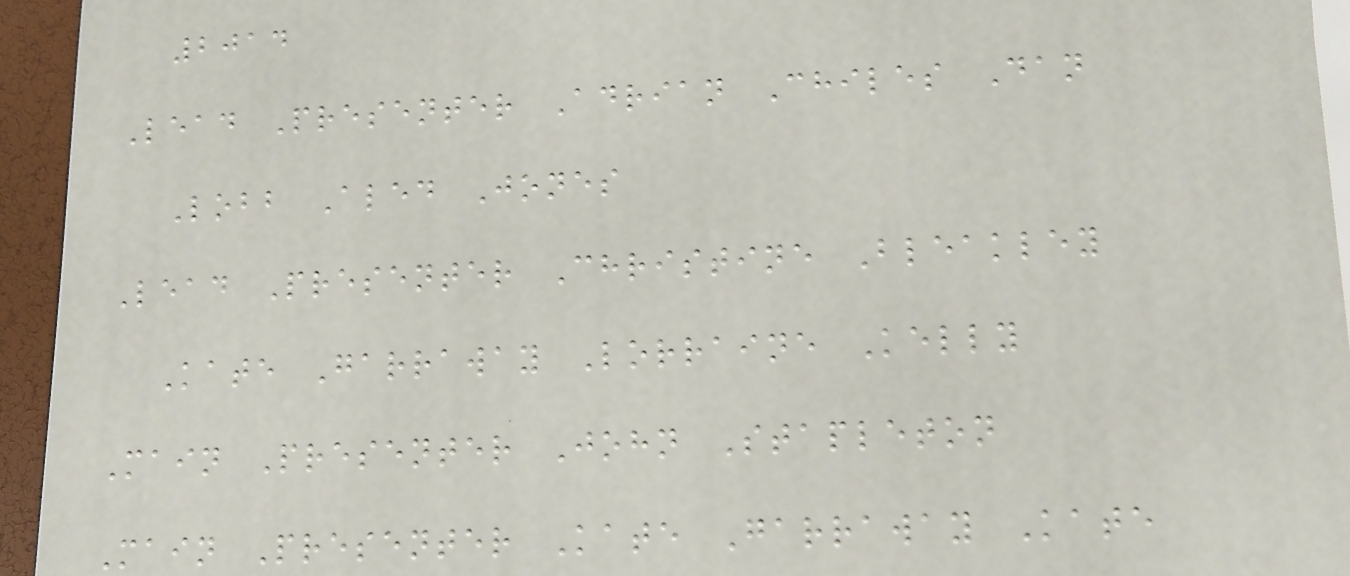2014
Lead Presenter Adrian Chiles Dan
Lobb Aled Jones
Lead Presenter Christine Bleakley
Kate Garraway Lorraine Kelly
Main Presenter John Stapleton
Main Presenter Kate Garraway Kate
